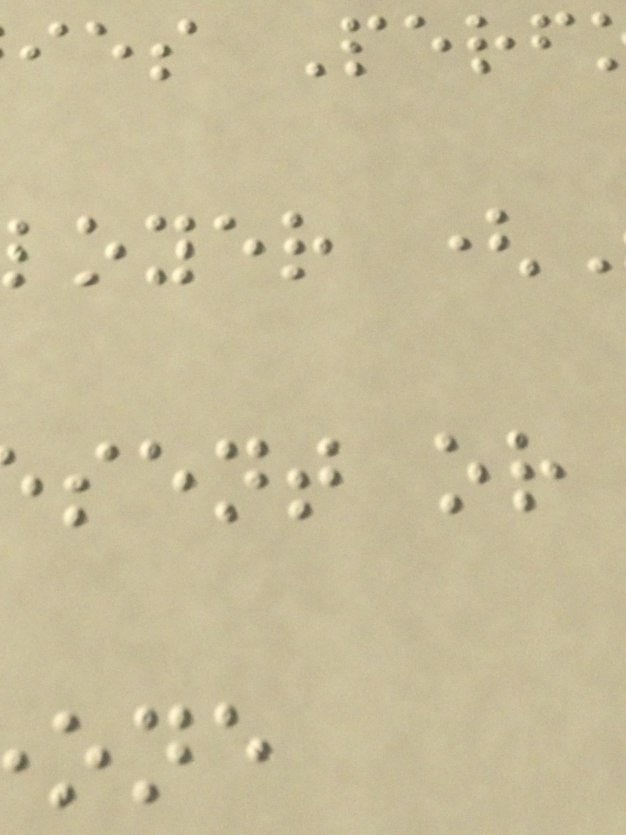ies Perf
loyer (
sent or
